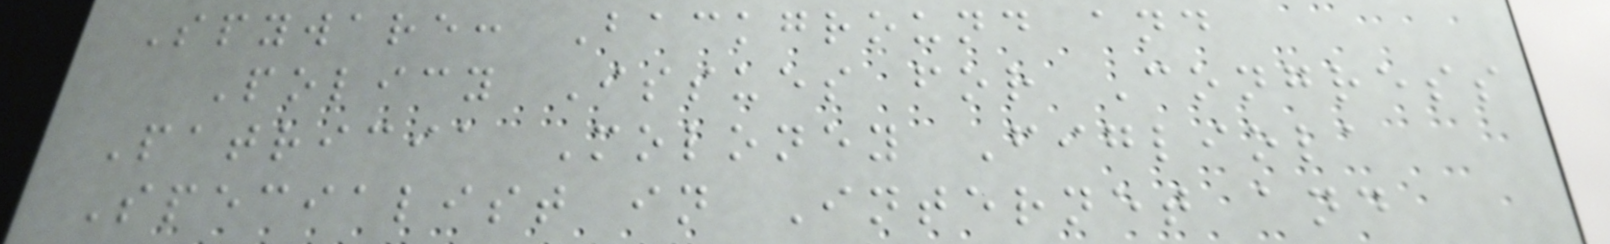Spyware: Background and
Policy Issues for Congress
Patricia Moloney Figliola
Specialist in Internet and
